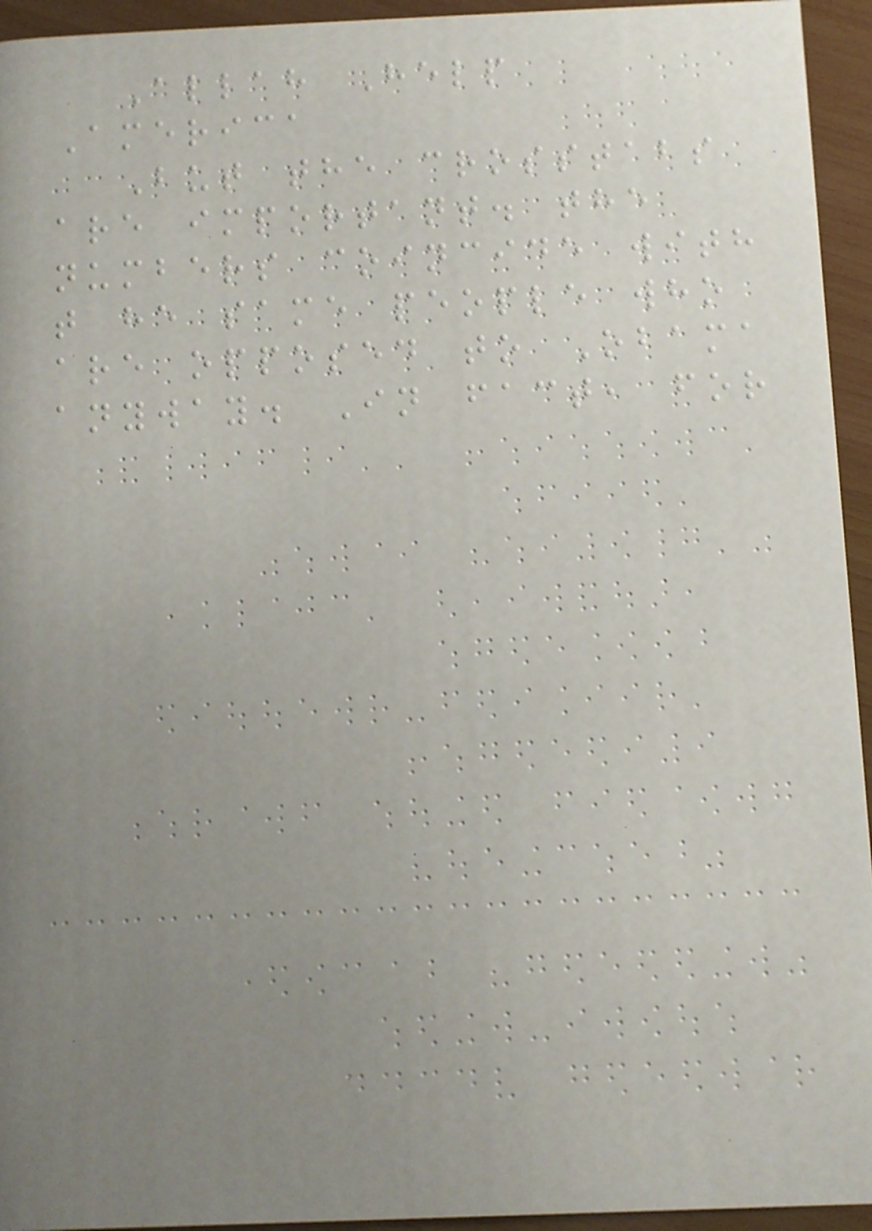Allah Help
America
But the crosstabs
are important. the
numbers coincide with
t he same people who
are opposed to Obama
anyway. In fact, for
